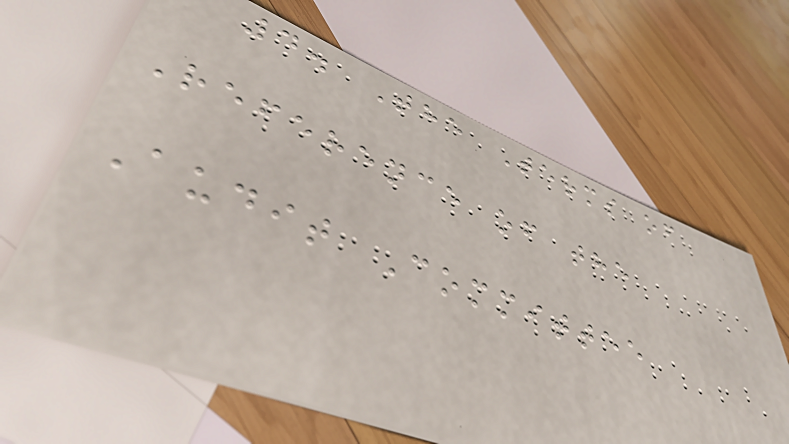4. The Terms of
Reference of the
Audit Committee
